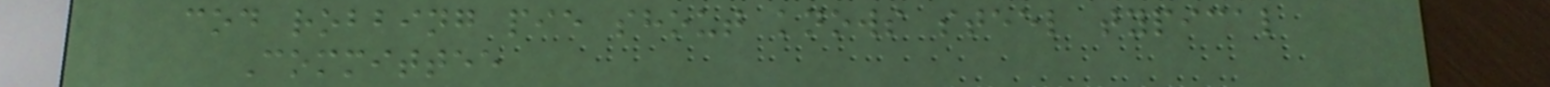cod robbing pie shout knows steel typical
Committee
